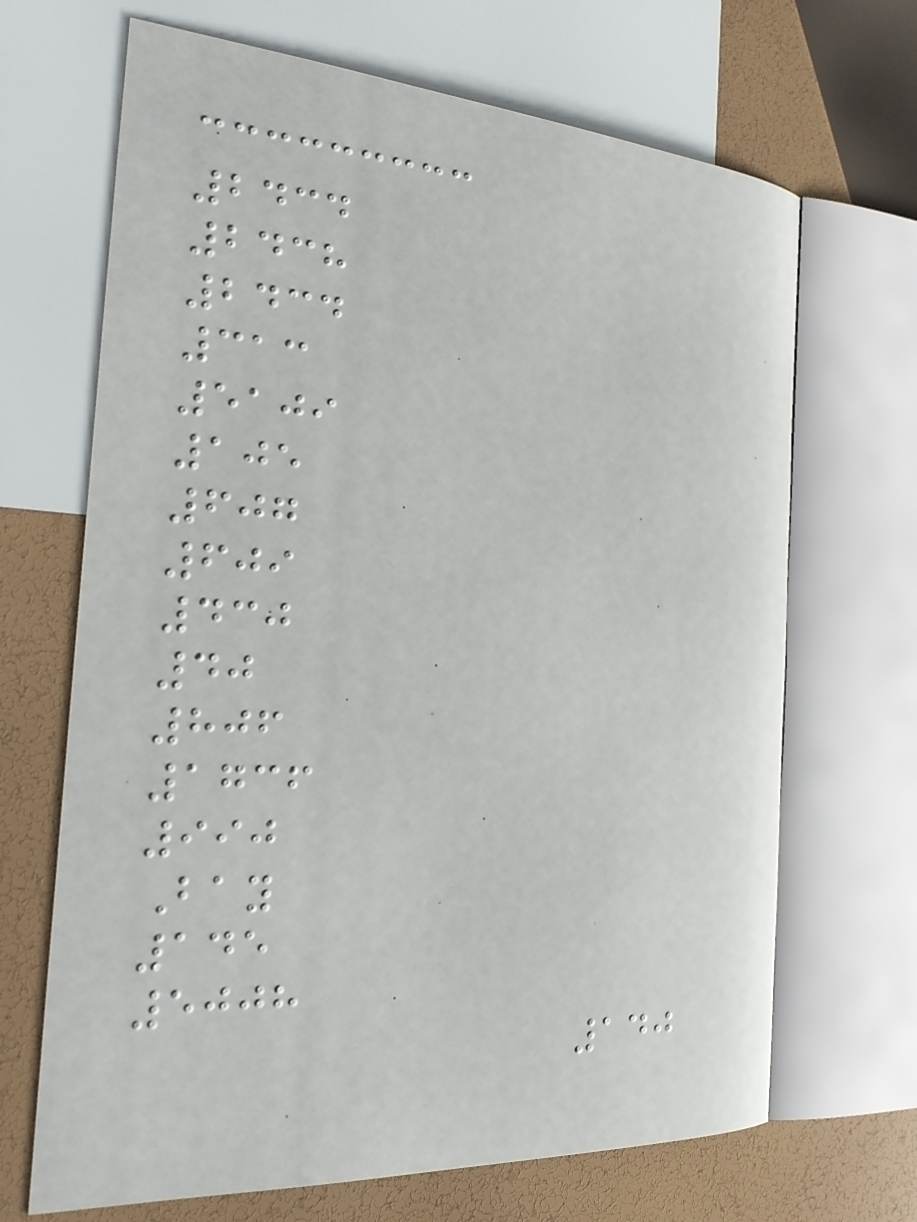2434
2438
2434
313
5109
105
607
609
430
40
806
1736
990
Bay
145
5008
140
